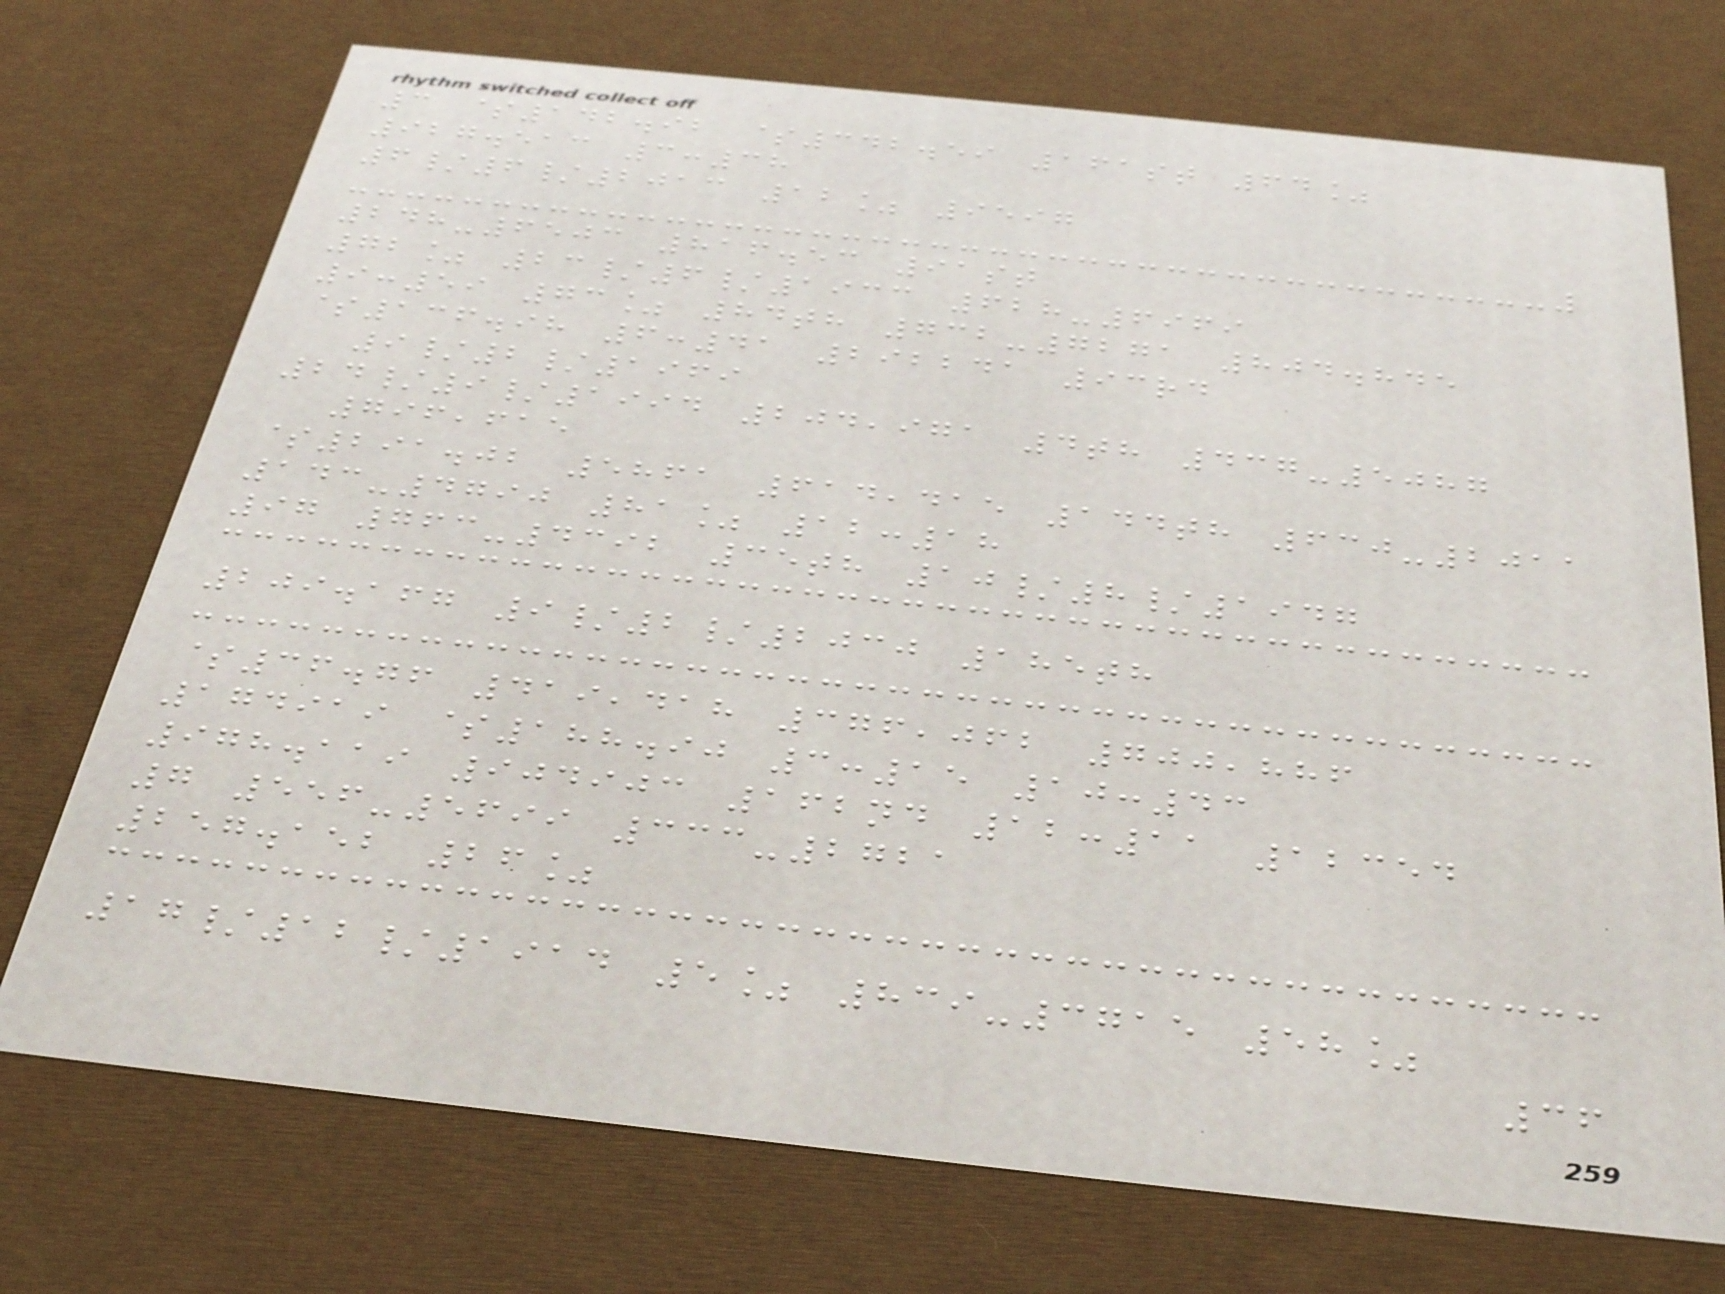3 $142.92 $342.59 161st 64%
927.513 3:38
6/6/2013 12% 9597
248-6503 816.53 91st
72% 23/6/1933 628-6969
9:59 73% 84th 732-7271 804.845
$136.98 6:41 292241 93rd
9/2/1969
24/9/1994 204,971 4th 437-5087
796,615
$291.02 5861 614,415 144th 630-2011
143-4790 81% 12:18
97 763-4392 35th 10/8/1947
209.167 9/2/2030 185th
$36.76 419,418 376,062 700,886
174919 $188.90 3:15 10:43
978.119 904903 162nd 12:11 12354
7 556-5699 333-2721
257.152 26%
17/12/1914 5% 839-3715 58%
36
